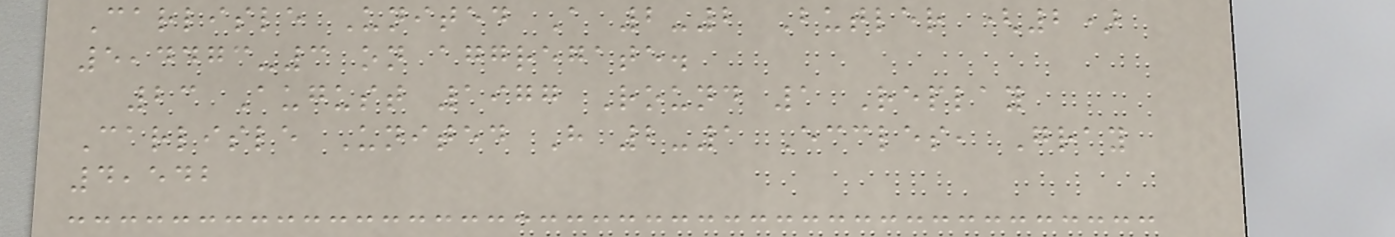Carlisle United A 2-2 Butler (2)
5,4473-3 on aggregate.
23 August 1977 Round 1 Replay
Carlisle United H 2-1 Eccles, Gray
4,542
